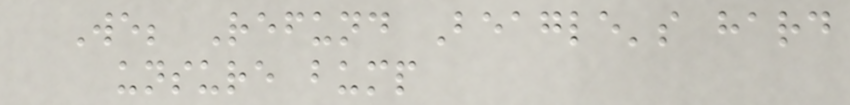We; Refund Beagle's hard
unsure bump
